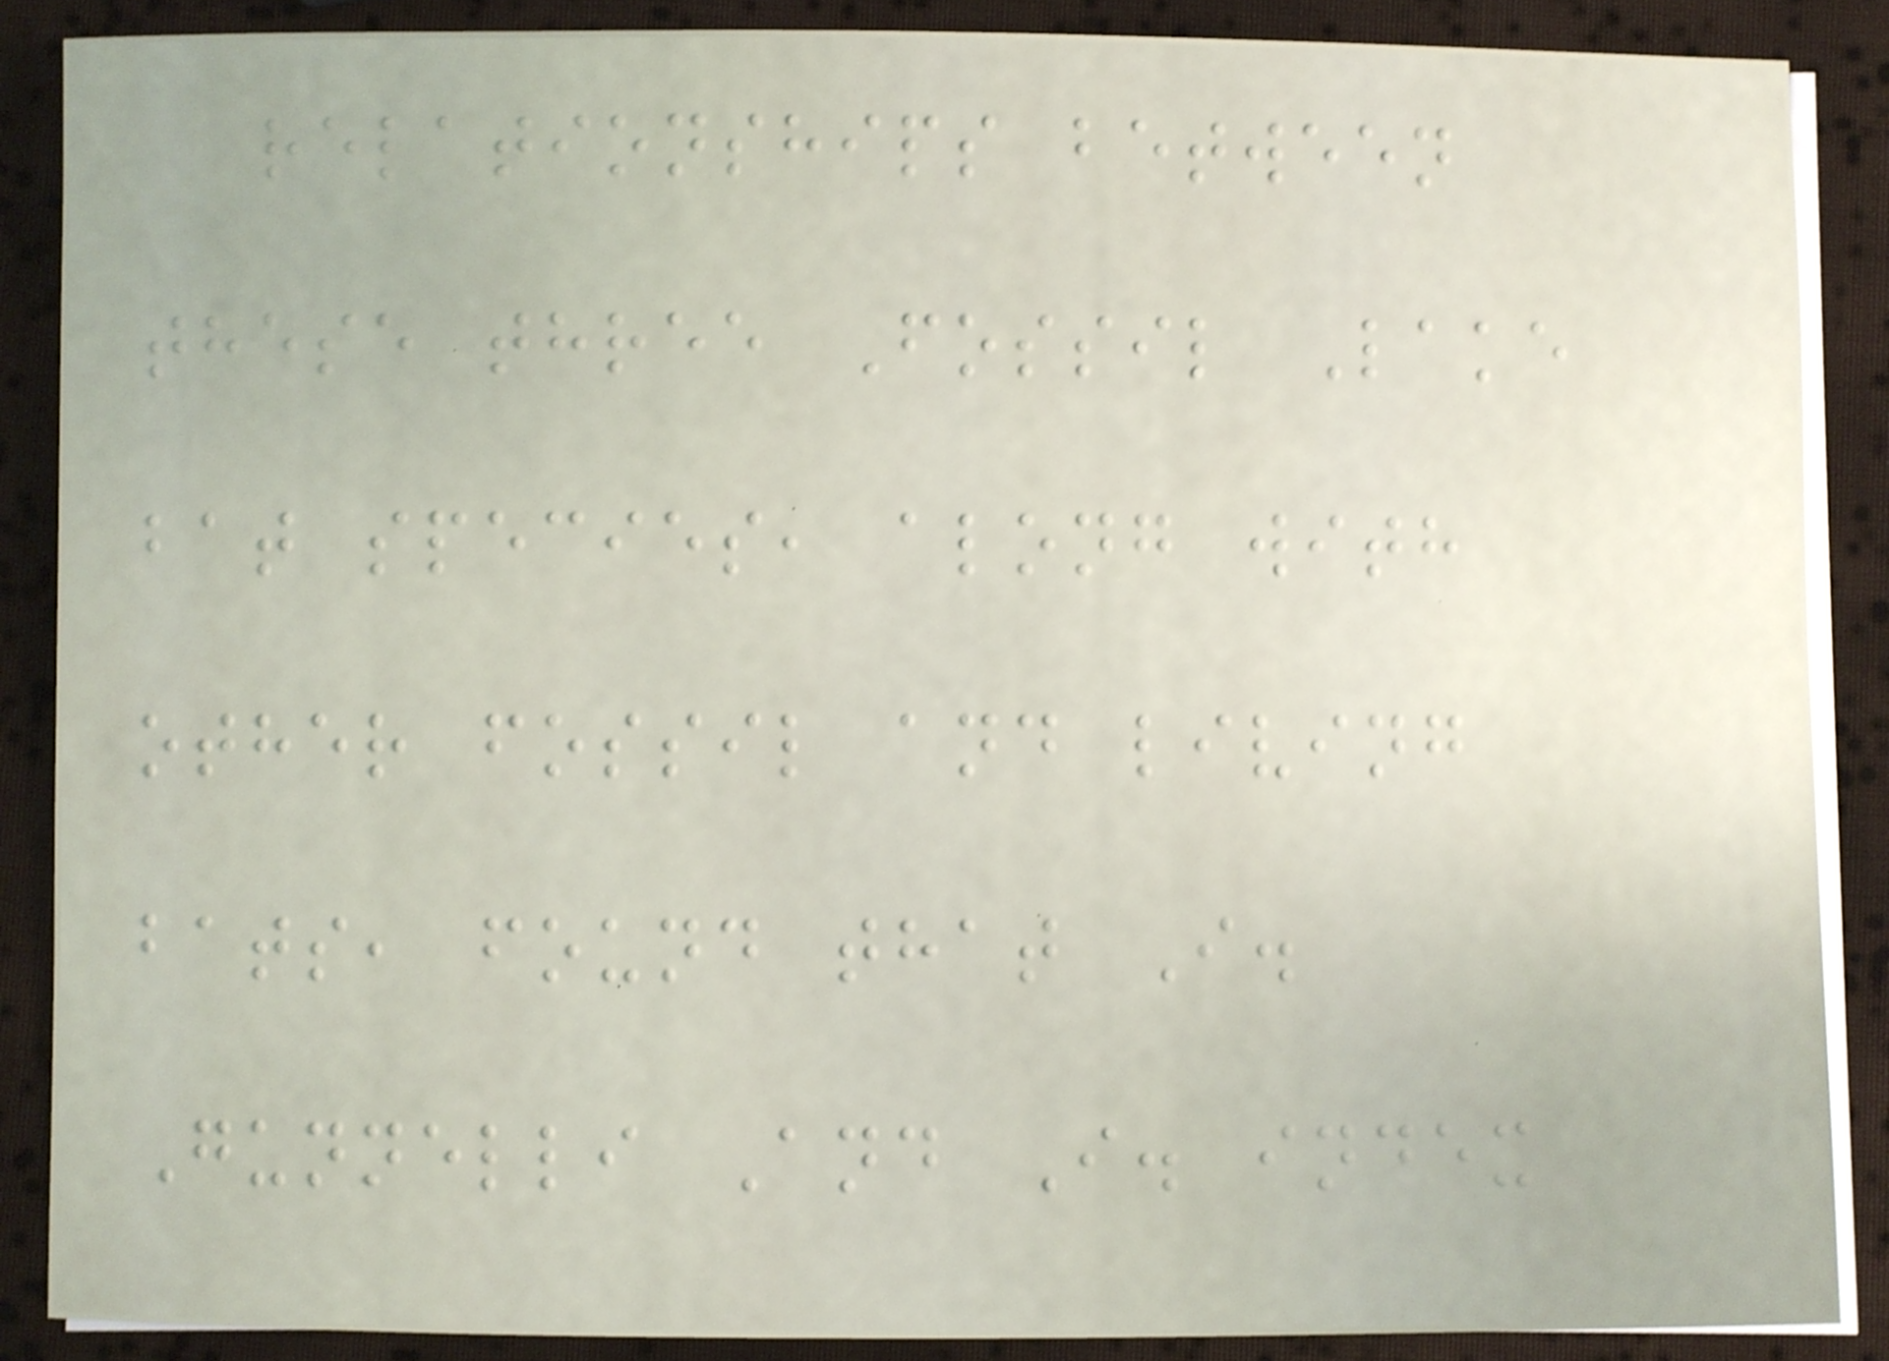relationships between
these three Fossil Lake
bat species, along with
other fossil and living
bats, found that I.
Gunnelli And I. index
